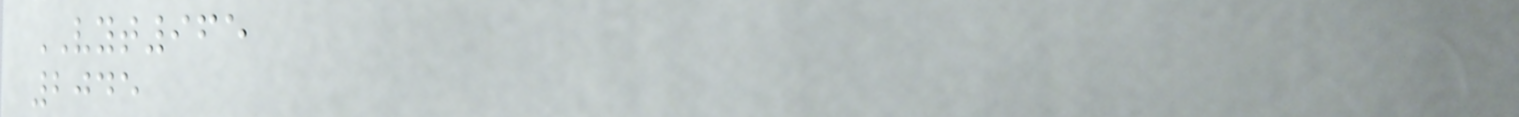VYT965
2045
